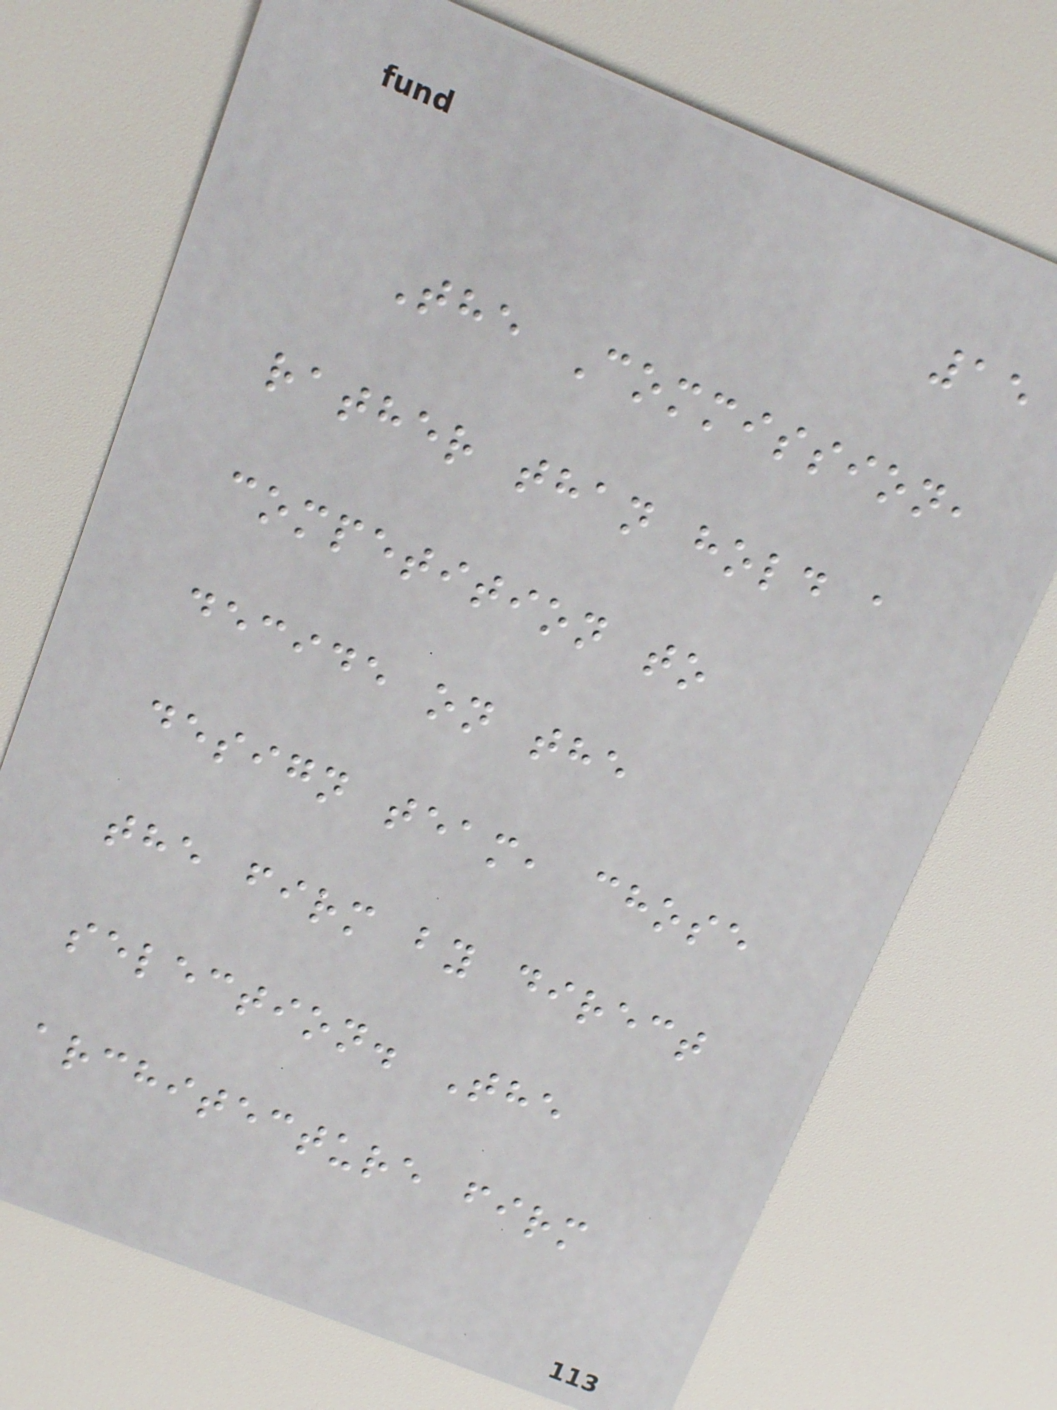15
The Commission,
rather than hold a
competition to
decide on the
design team, chose
the firm by direct
selection. The
architecture firm
